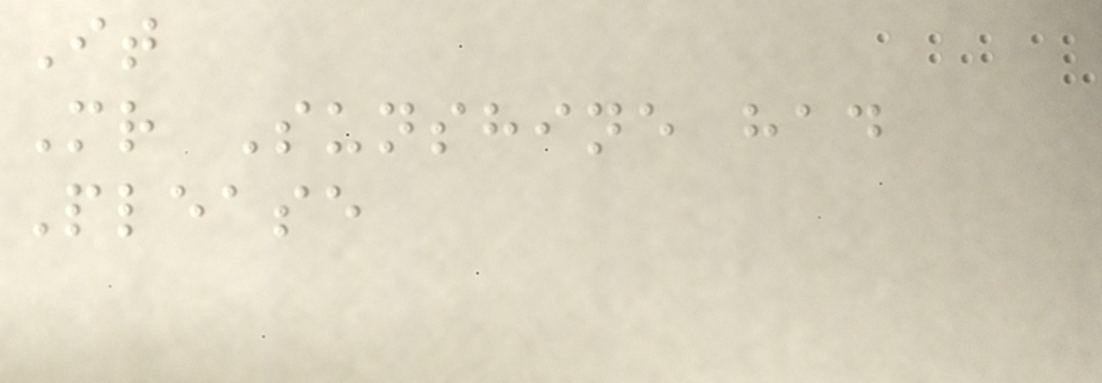It
Mr Sunshine had
Please
